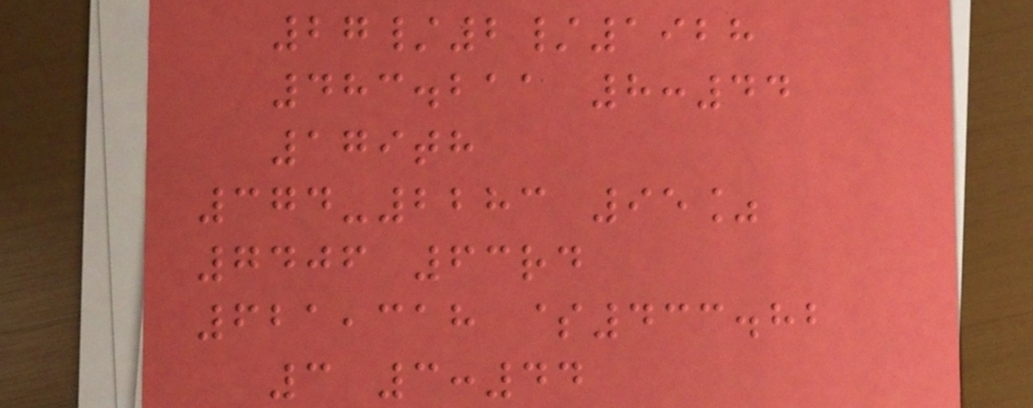27/2/1928
483.211 8:44
179th
374-2283 95%
7406 63rd
621,318 $433.82
3 3:44
